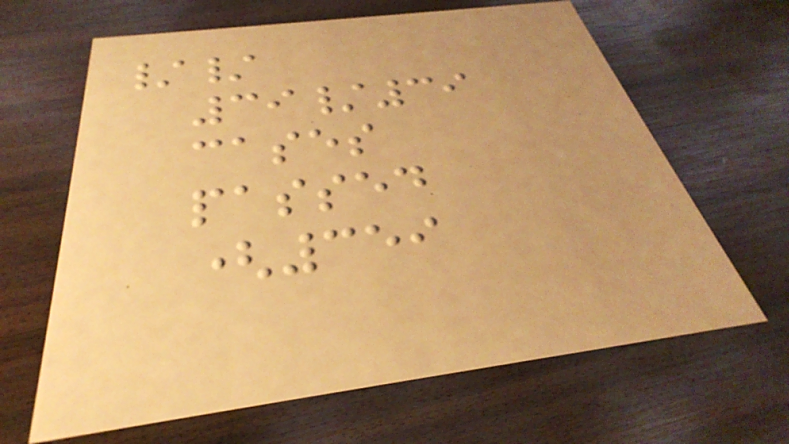//
39/39
cases
passed
(359
